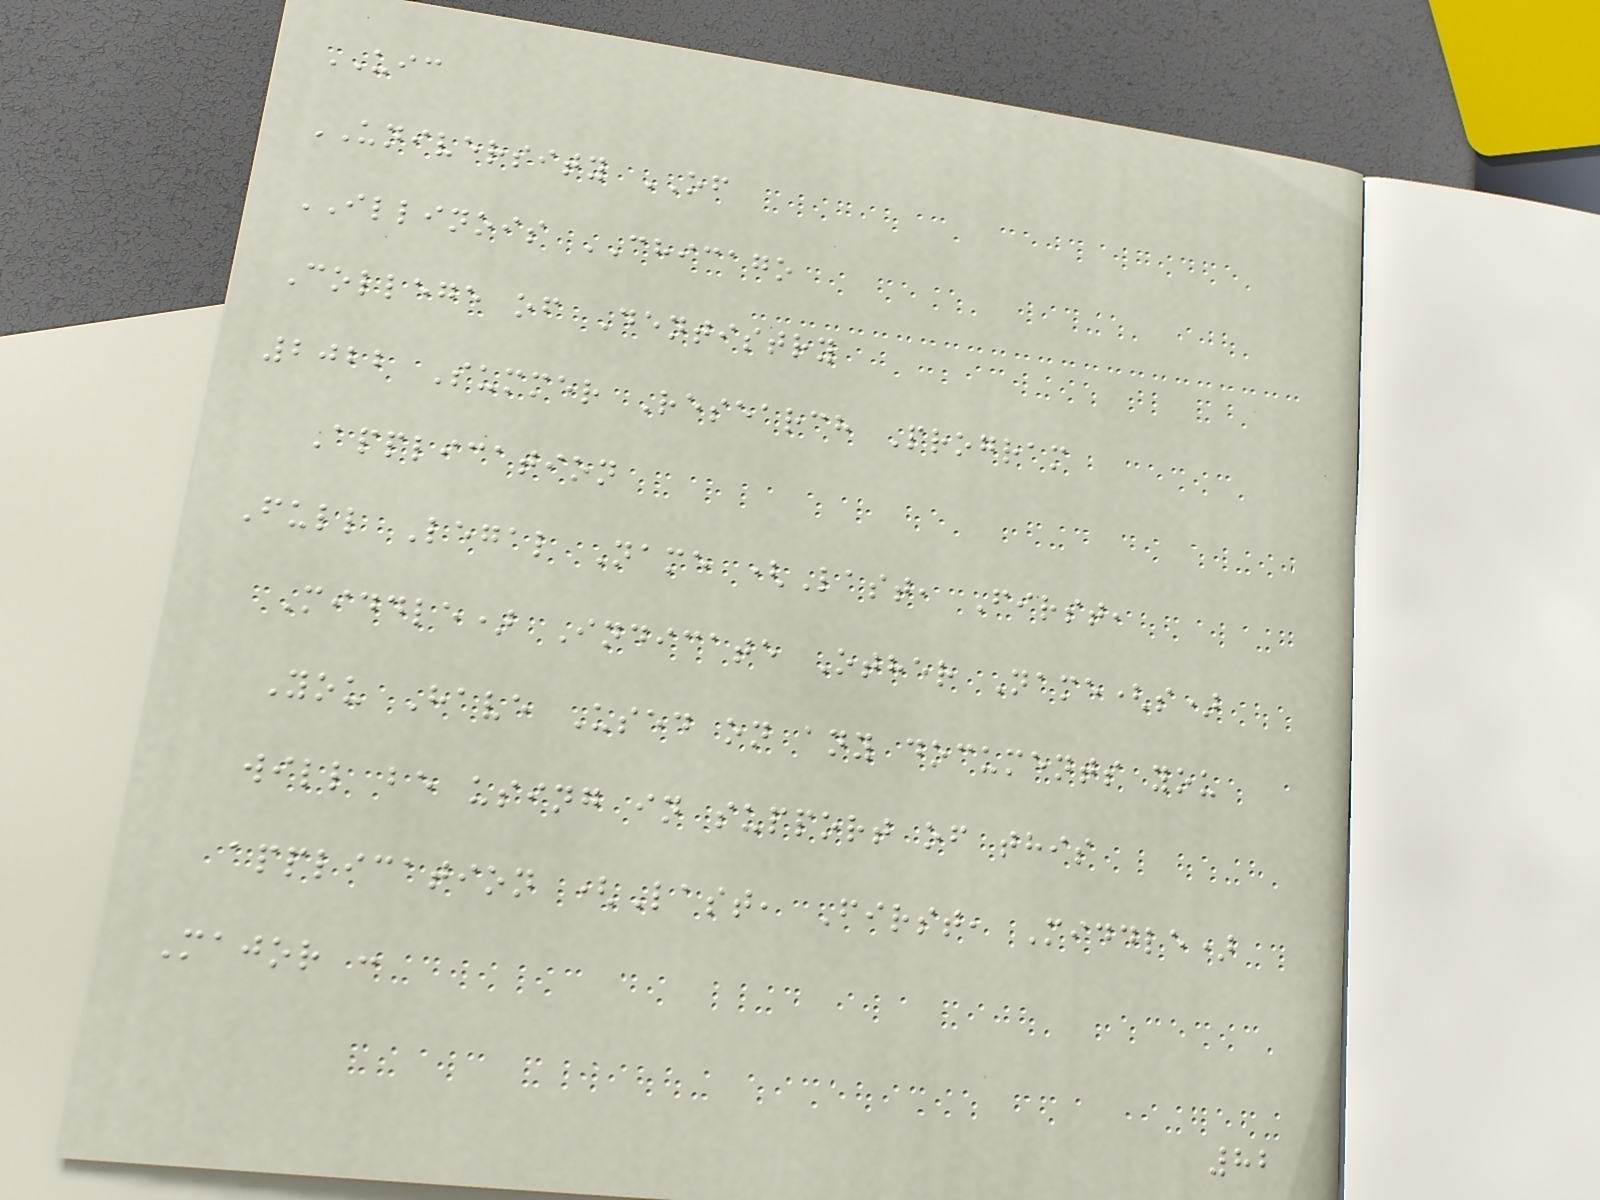UIC
UNIVERSITY OF
ILLINOIS CHICAGO
College of Dentistry
2022 Summer Research Program
Application
Full Legal Name (Last, First,
Middle) Indicate Other Name(s)
You Have Used on any documents you
will be using in support of this
application (Last, First, Middle)
Major :
82
